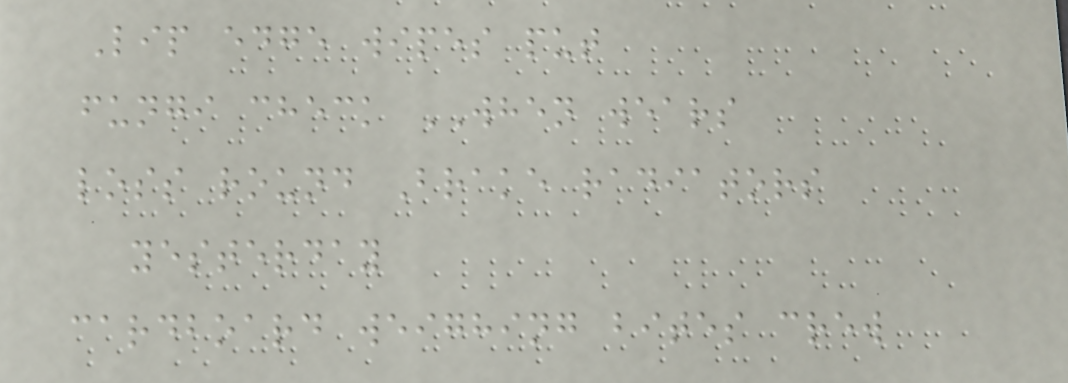Lip edge wipes put
fungi check WHEN wears
loss round Brake radiators
yesterday
cardboard weighing bites crew
